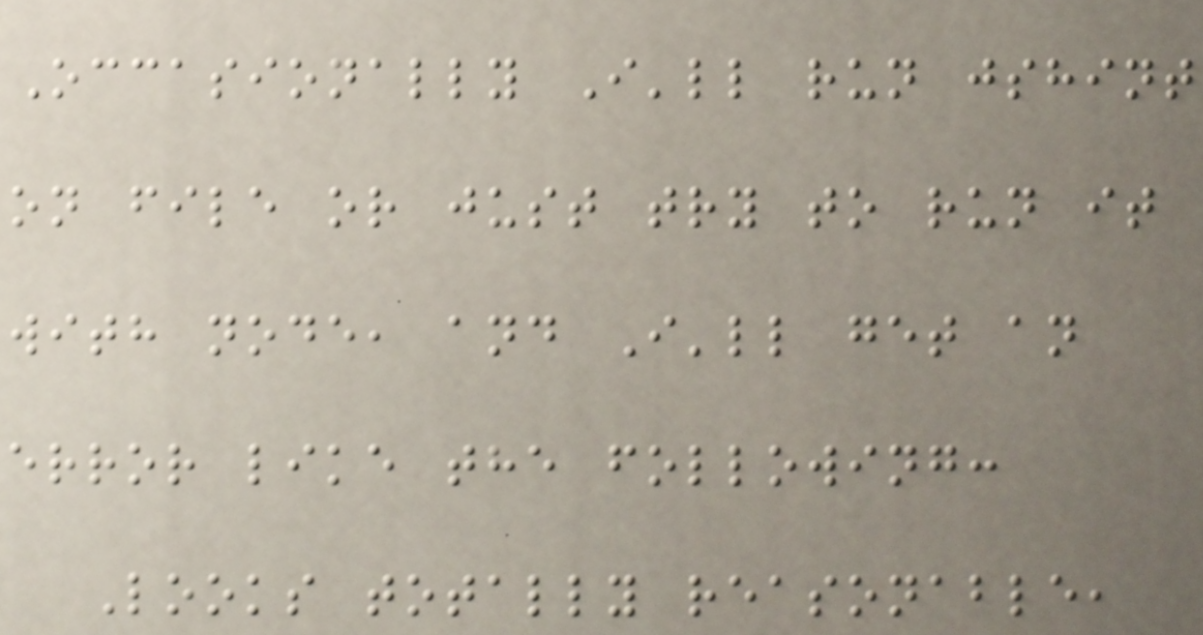Occasionally I'll run jshint
on file or just try to run it
with node, and I'll get an
error like the following:
Looks totally reasonable,
